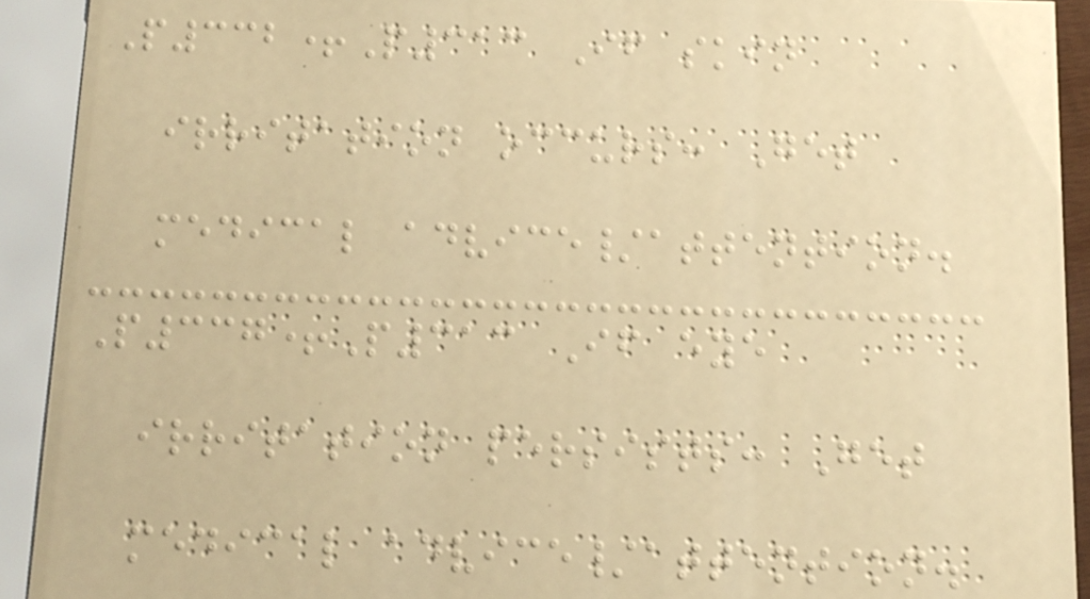P332+P313 If skin
irritation occurs: Get
medical advice/attention.
P337+P313 If eye
irritation persists: Get
medical advice/attention.
